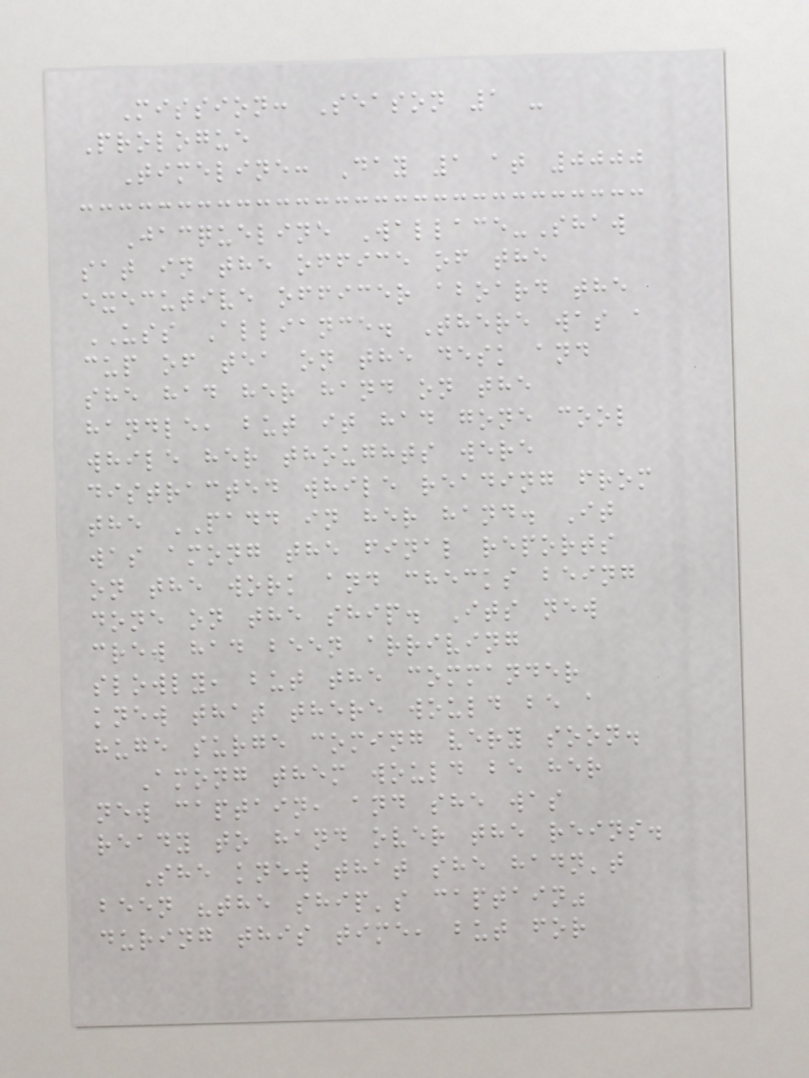Mission: Season 1 -
Prologue
Timeline: Day 1 at 0000
Jacqueline Wallace-Shaw
sat in the office of the
executive officer aboard the
USS Alliance. There was a
cup of tea on the desk and
she had her hand on the
handle, but it had gone cool
while her thoughts were
distracted while reading from
the PADD in her hand. It
was among the final reports
on the work and checks being
done on the ship. Its new
crew had been arriving
slowly, but the commander
knew that there would be a
huge surge coming very soon.
Among them would be her
new captain, and she was
ready to hand over the reins.
She knew that she hadn't
been "the ship's captain"
during this time, but for
